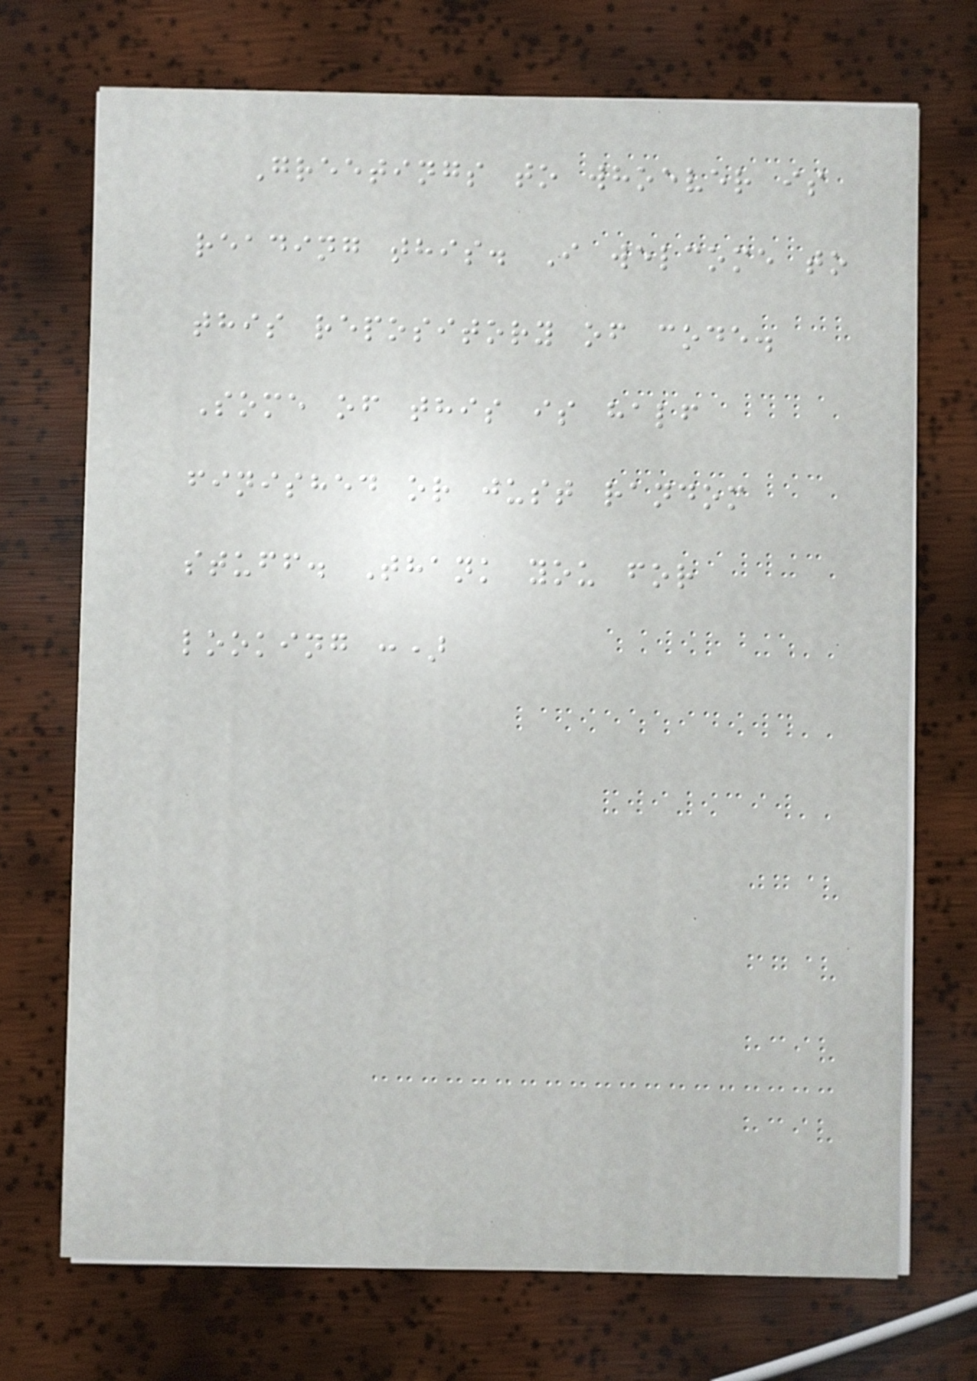Greetings to whoever is
reading this. I welcome to
this repository of code.
Some of this is half
finished or just random
stuff. Thank you for
looking :)
